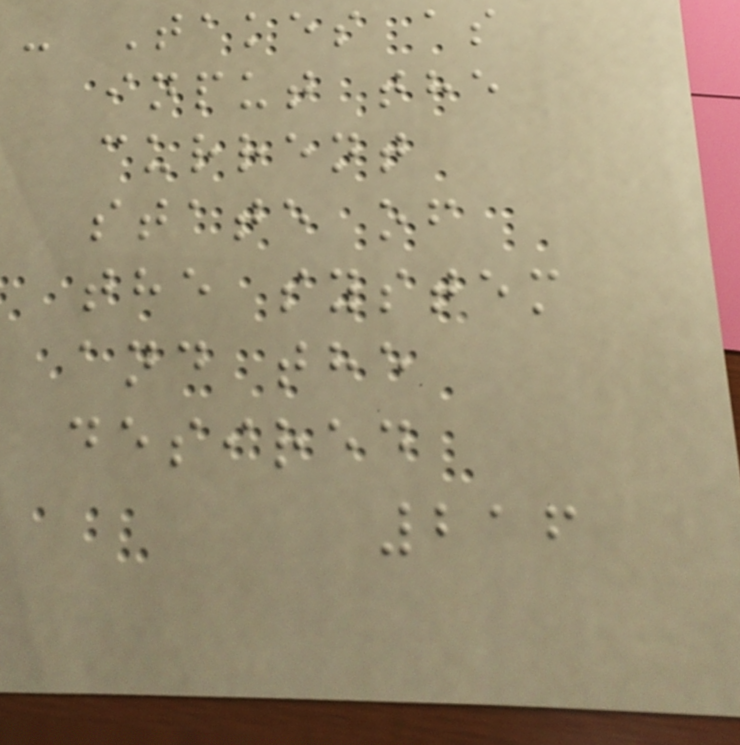- Takes as
input the
current
state of
the system
and the
desired
216
